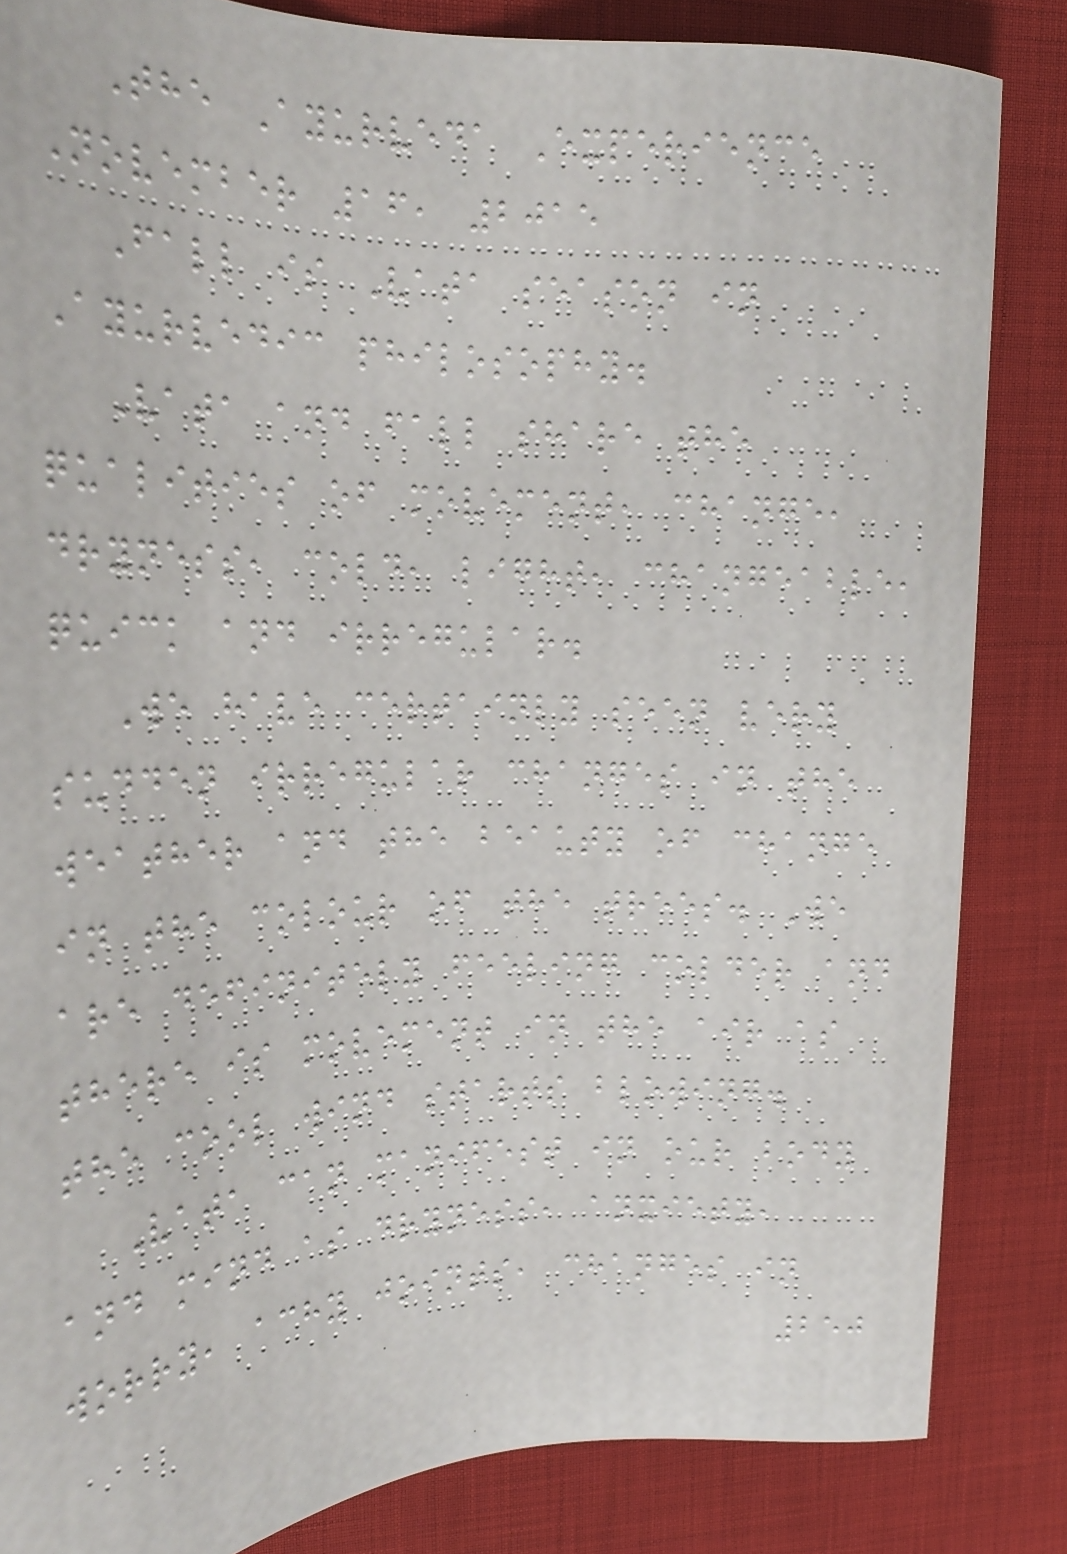The Ayurveda Experience
November 16, 2015
Fall is Vata season in
Ayurvedic philosophy.
Vata and fall share the
qualities of movement, change,
dryness, cold, light, changeable,
quick and irregular.
We have certainly seen very
sudden irregular changes in the
weather and the beauty of change
in the colour of the trees. We
are definitely feeling colder and
there is movement in the air as
the cool wind starts blowing.
Vata can manifest in our body
and mind as dryness, anxiety,
worry, achy joints, changes in
250
